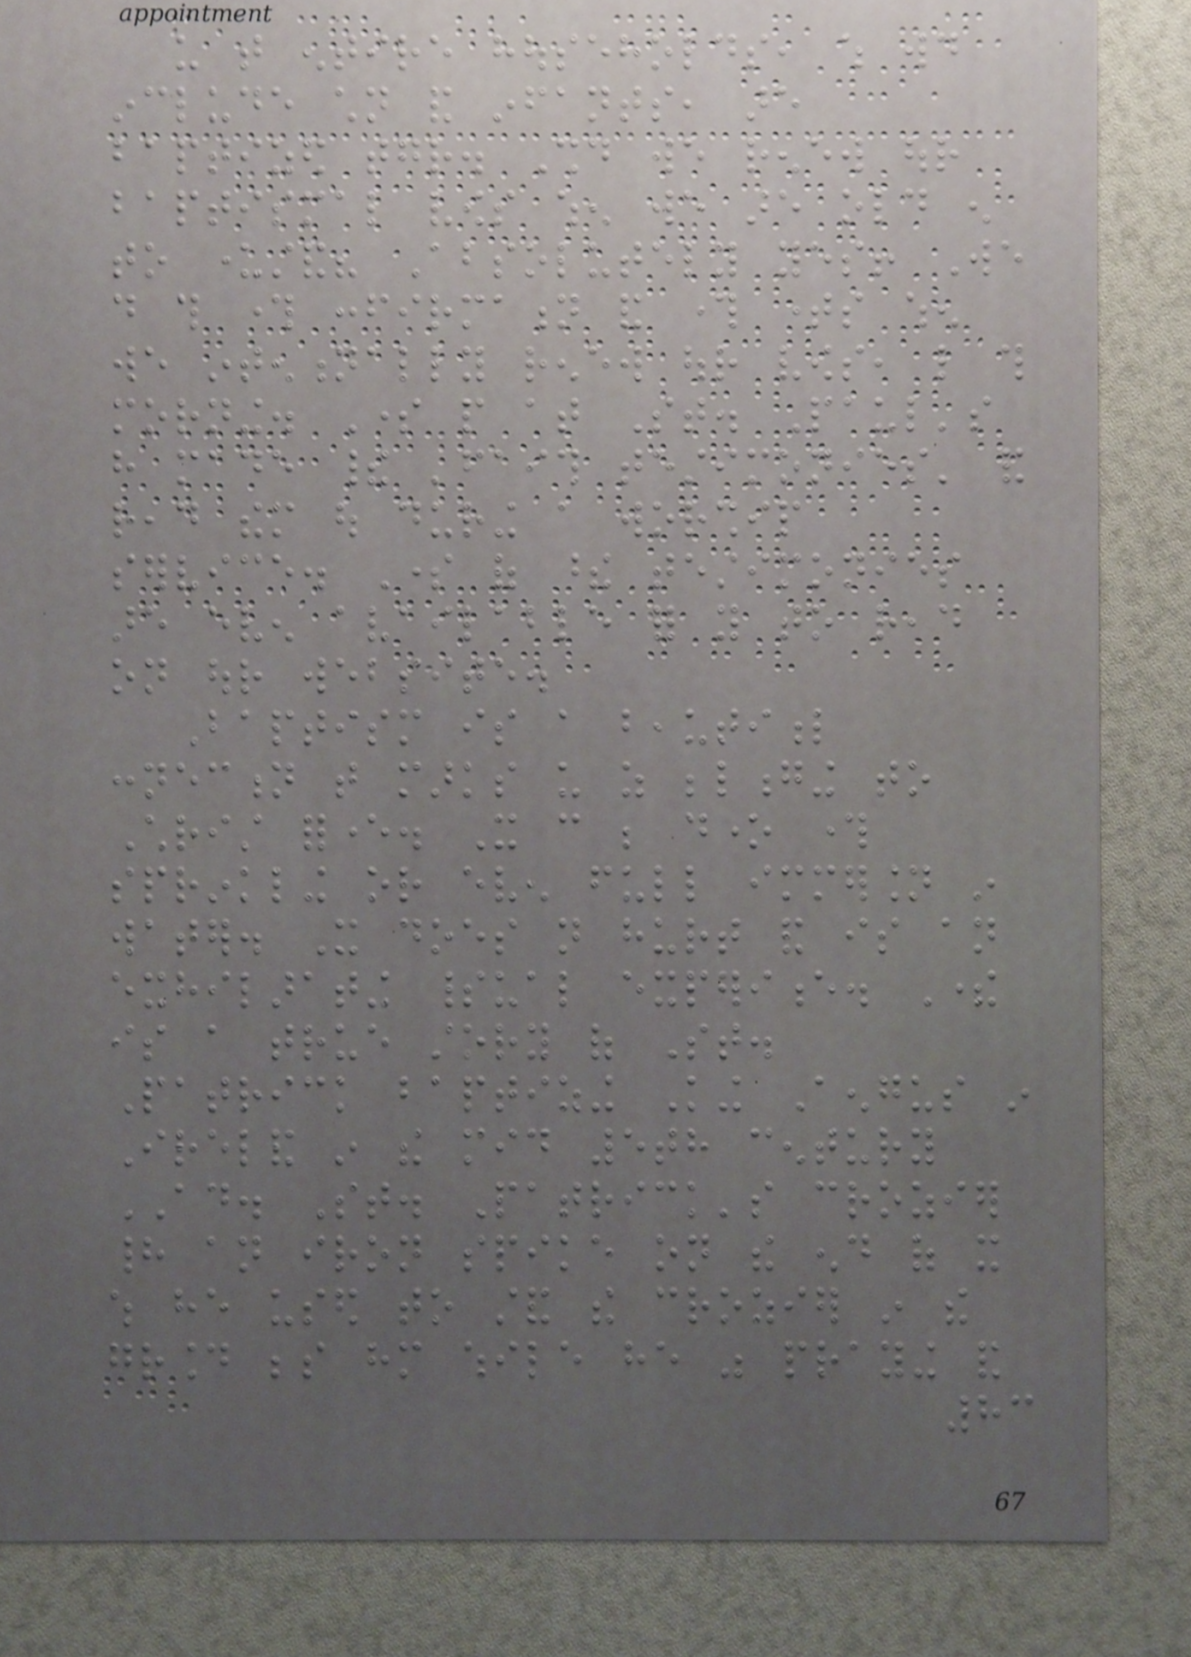us that entire households, which would
include children and infants, are
baptized together. Should we renew our
baptismal vows when we are old enough
to understand? Absolutely yes! We
do this through confirmation and through times when
we intentionally renew our vows, like this
morning. Some people at St. Paul's
have made their 'faith testimonies' and
read them out during a worship
service. Some of these testimonies
are even available for you to read
on our website.
Baptism is a beautiful
connection that marks us as belonging to
Christ forever. It can be done through
sprinkling or even full immersion in
water. It does not hurt and is an
exhilarating spiritual experience. There
is a true story of St.
Patrick baptizing King Aengus in
Ireland in the mid 5th century
AD. St. Patrick's crozier
had an iron spike on the end of it
which he used to stand the crozier in the
ground beside him while he was praying and
83
